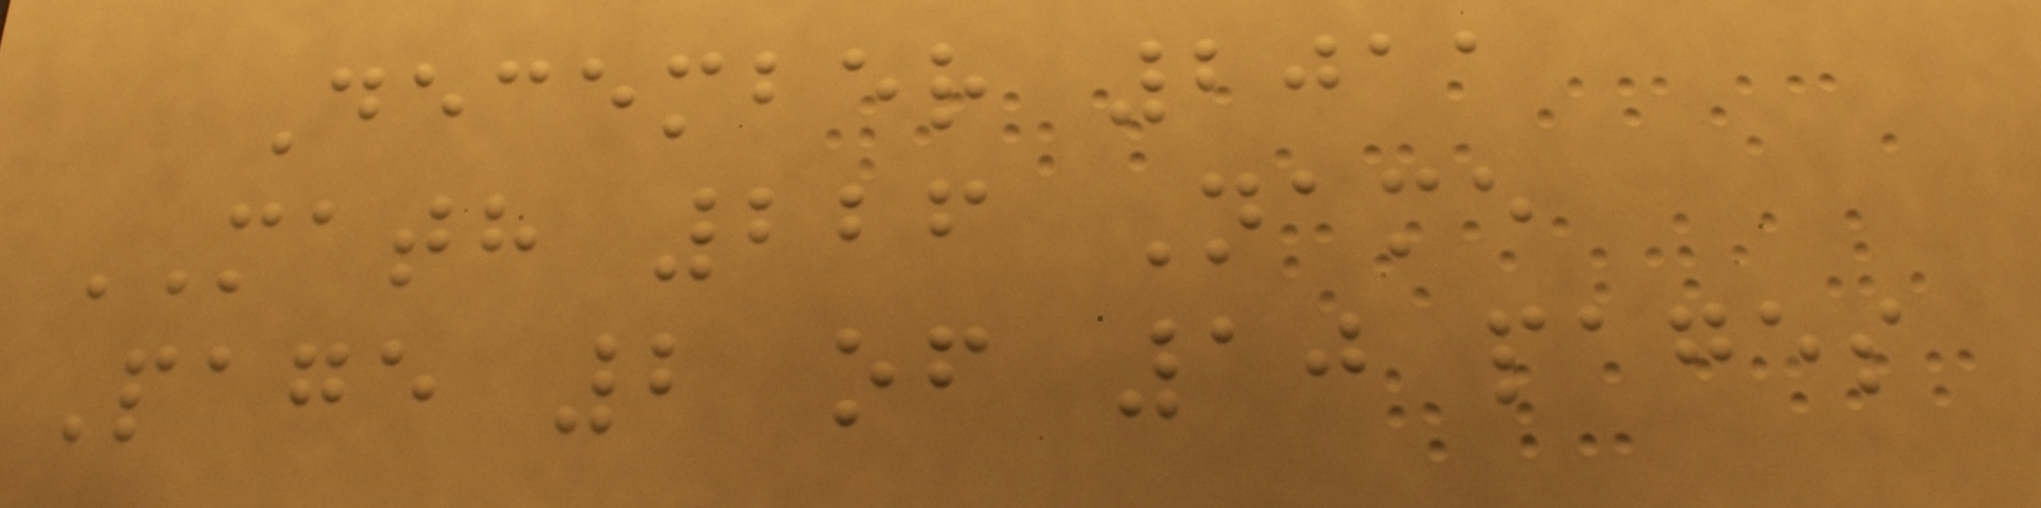December 2011
MATH 226 Name
Page 2 of 10 pages
